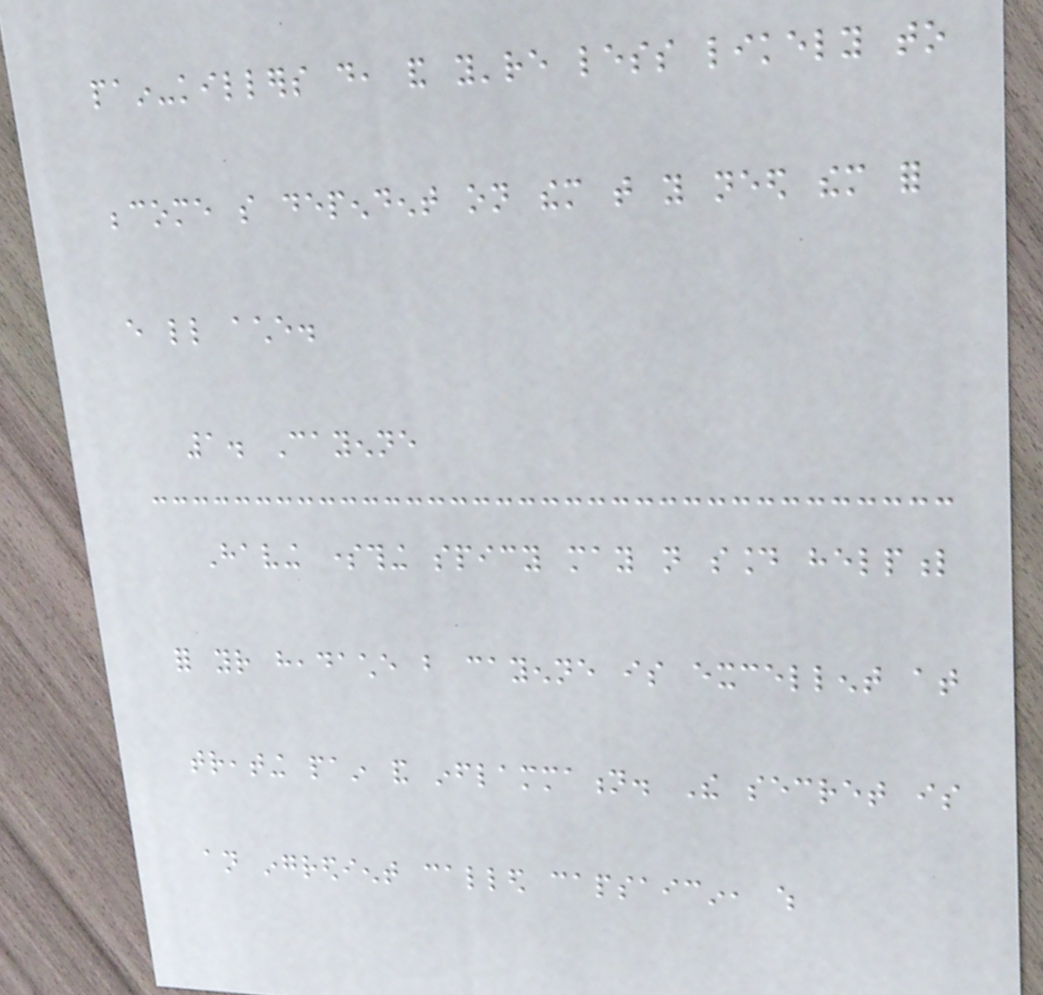pain-killers do, and you're less likely to
become so dependent on them that you need them for
every little ache.
1. Cayenne
Having something spicy may not sound helpful
for your headache but cayenne is excellent at
treating pain and inflammation. The secret is
an ingredient called capsaicin, which
